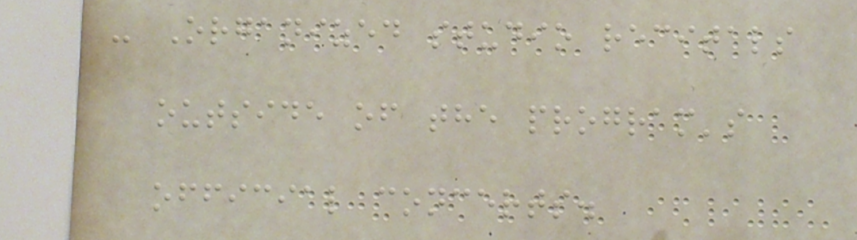- Organized studio recitals
outside of the program's
official concerts.
